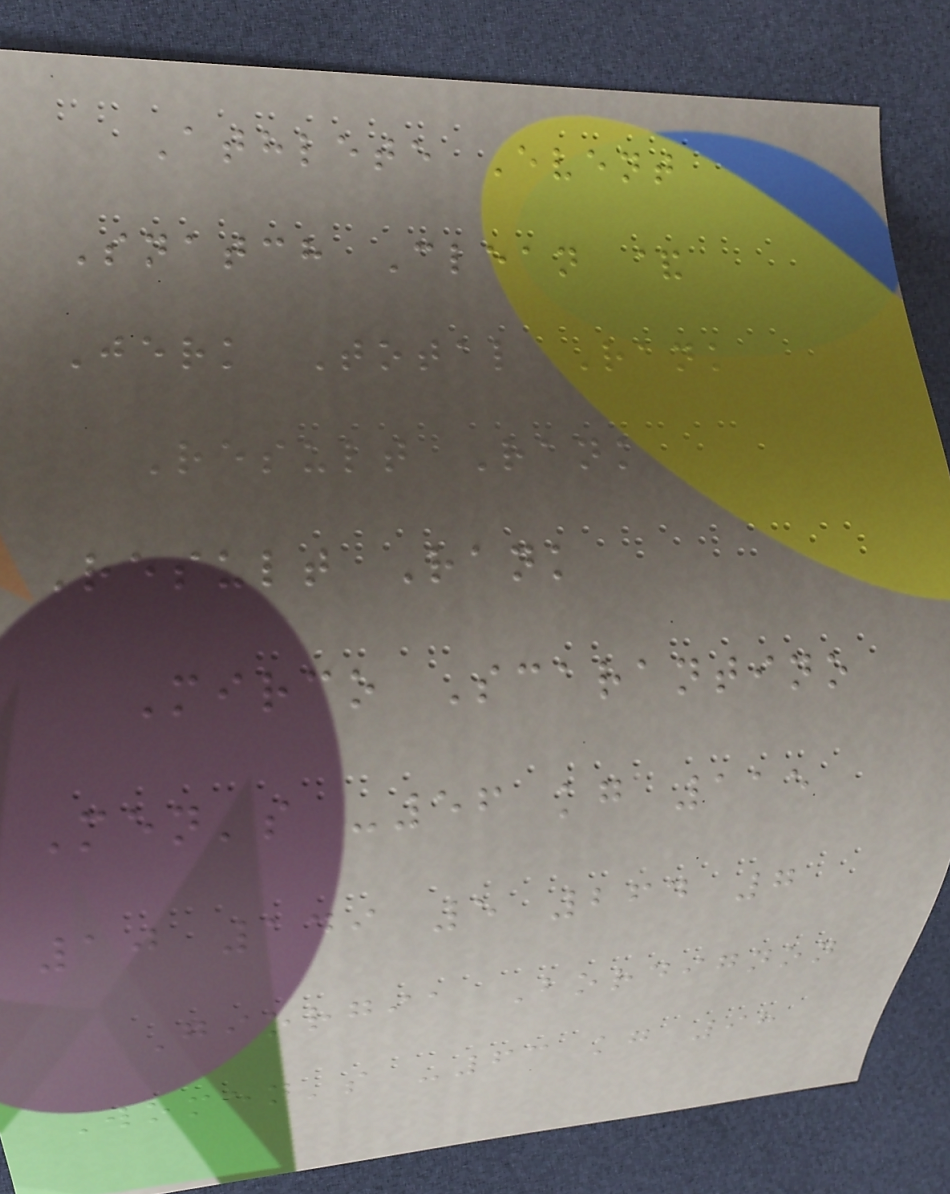Athlete Event
Snatch Clean &
Jerk Total Rank
Result Rank
Result Rank
Mirco Scarantino
Men's -56 kg 115
10 149 5 264 7
Giorgia Bordignon
Women's -63 kg 98
